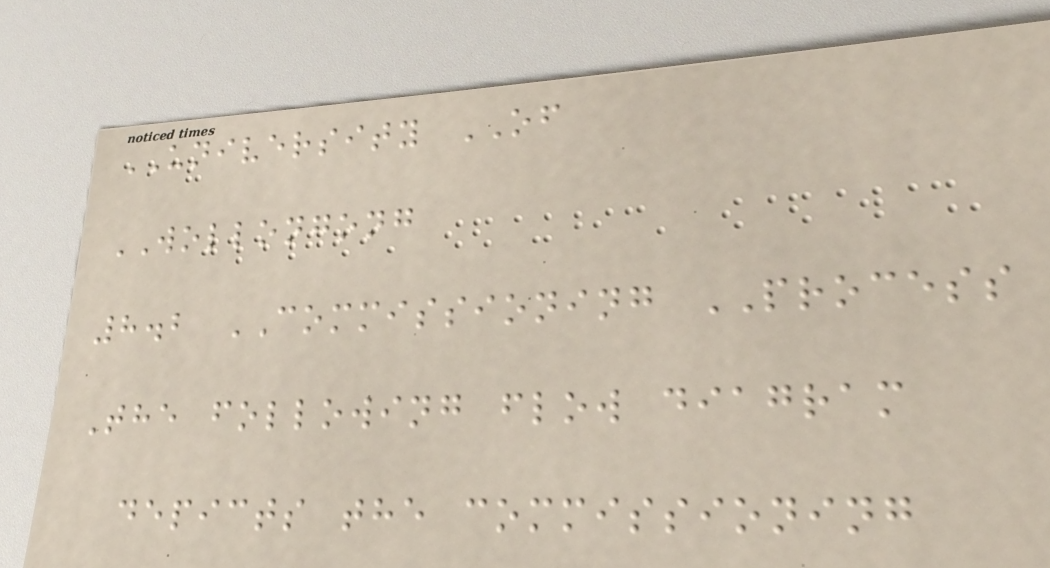UNIVERSITY OF
WOLLONGONG
8.2 COMMISSIONING PROCESS
The following flow diagram
depicts the commissioning
